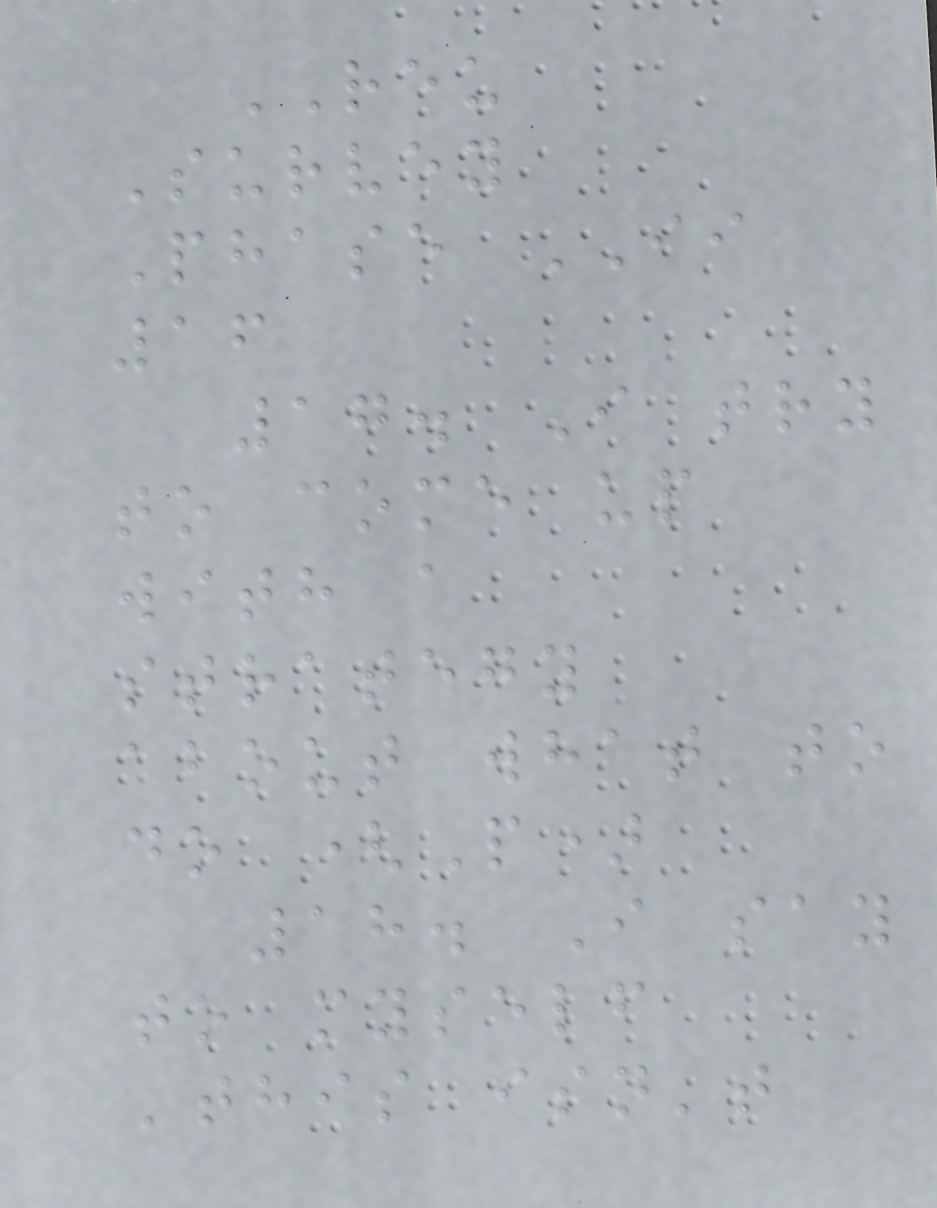REU
Survey
Phase II
16
17. I try
to come up
with a
strategy
about what to
do (P)
18. I say
to myself
'this isn't
